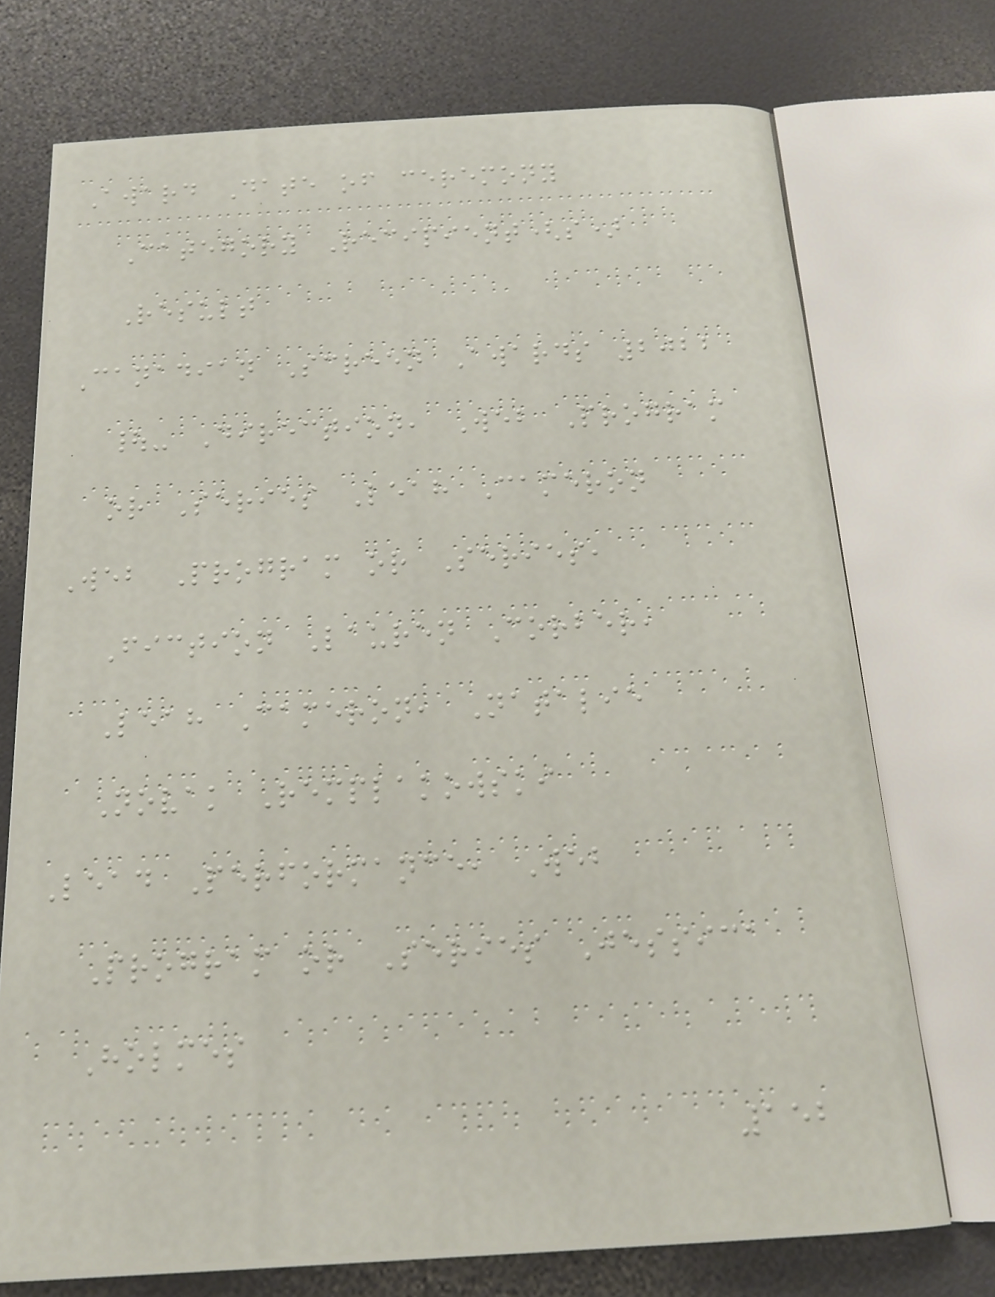Award Date of ceremony
Category Recipient(s)
Result
Canadian Screen Awards 2022
|- Direction, Web Program
or Series Leah Cameron
Web Program or Series,
Fiction Lauren Corber,
Leah Cameron, Natalie
Novak Remplakowski
Lead Performance, Web
Program or Series Jessica
Holmes
152
